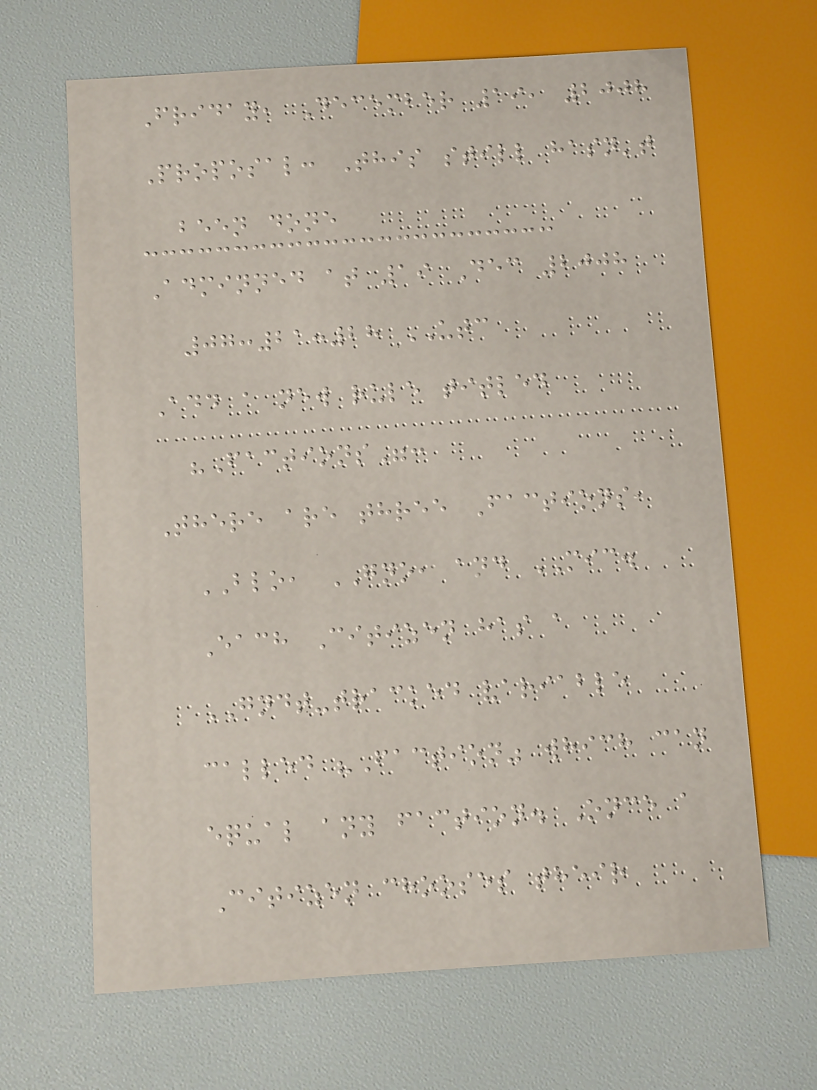Friday, December 19, 2008
Proposal: This still hasn't
been done
Adminned at 19 Dec 2008
07:21:28 UTC
Add a new rule titled
"Factions":
There are three Factions,
BLO, GNO, and MIC.
Each Citizen has a
GNDT-tracked variable
called "Faction" which can
equal any faction. Once a
Citizen chooses their
